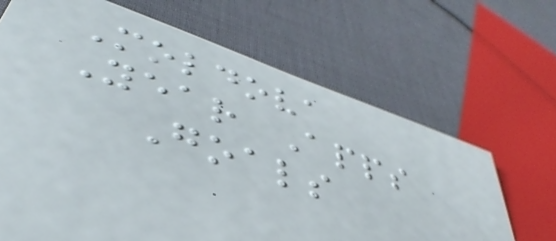Moldova
Year Apps
Goals
